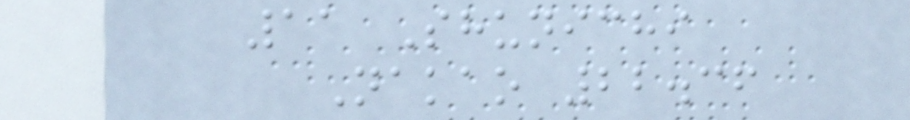11 Shunichi
Nakao 22.36
